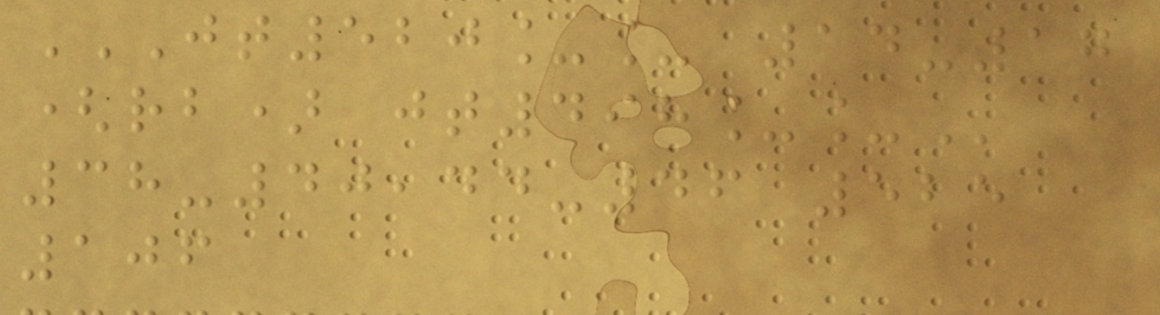JT520__ 14-17
(RB) JT498__
38-40,44-46 525
106
